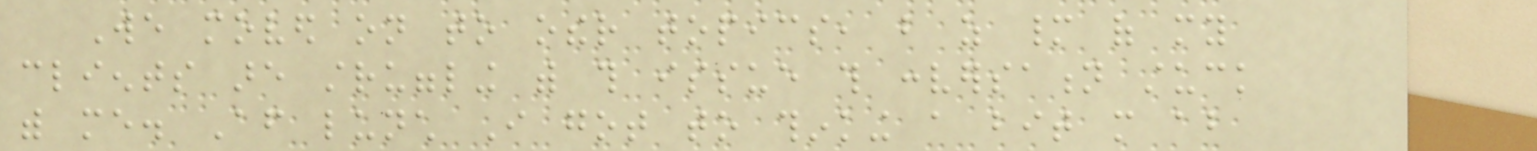We moved on to other topics, but as many of my
clients are struggling with this issue this conversation stuck
with me. After lunch I got to thinking a bit more about
